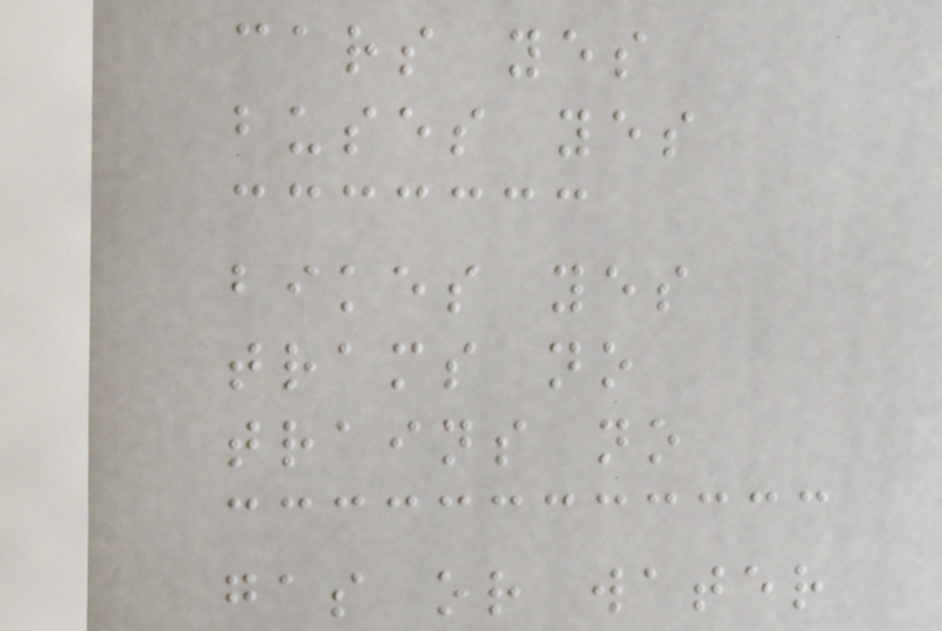cars yes
buses yes
bikes yes
trams no
trains no
gas or water
